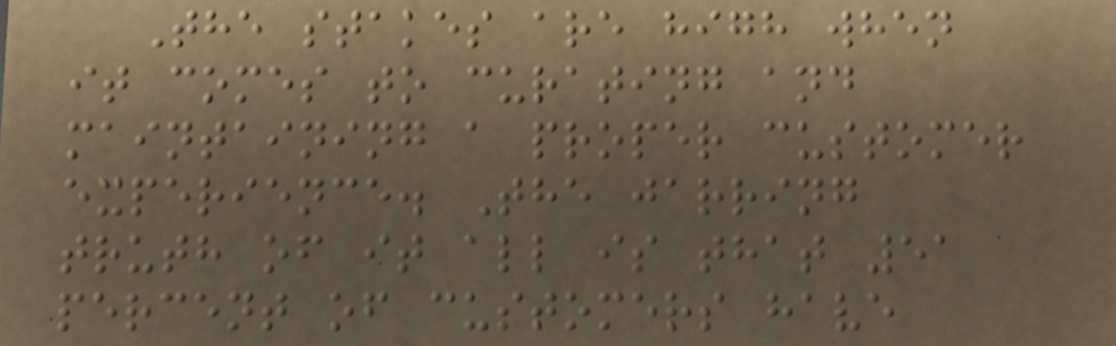The stakes are high when
it comes to curating and
maintaining a proper customer
experience. The jarring
truth of it all is that 51
percent of customers have
